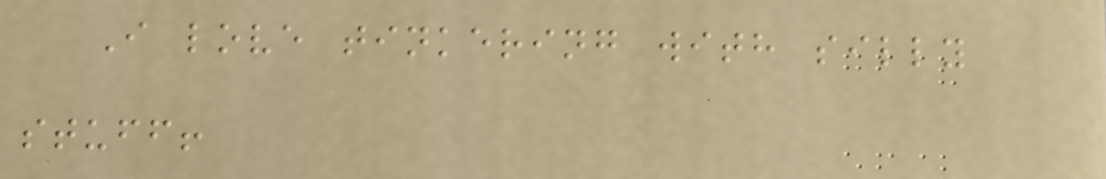I love tinkering with silly
stuff!
